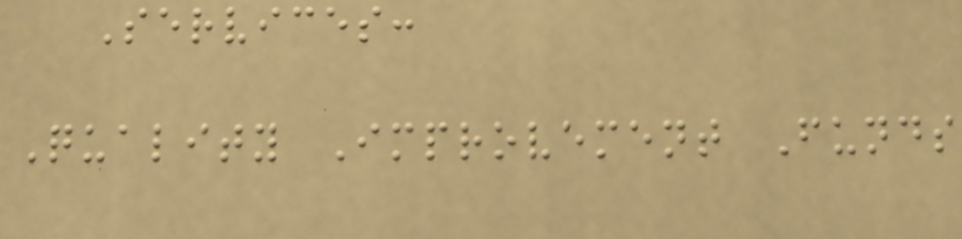Services:
Quality Improvement Funds
